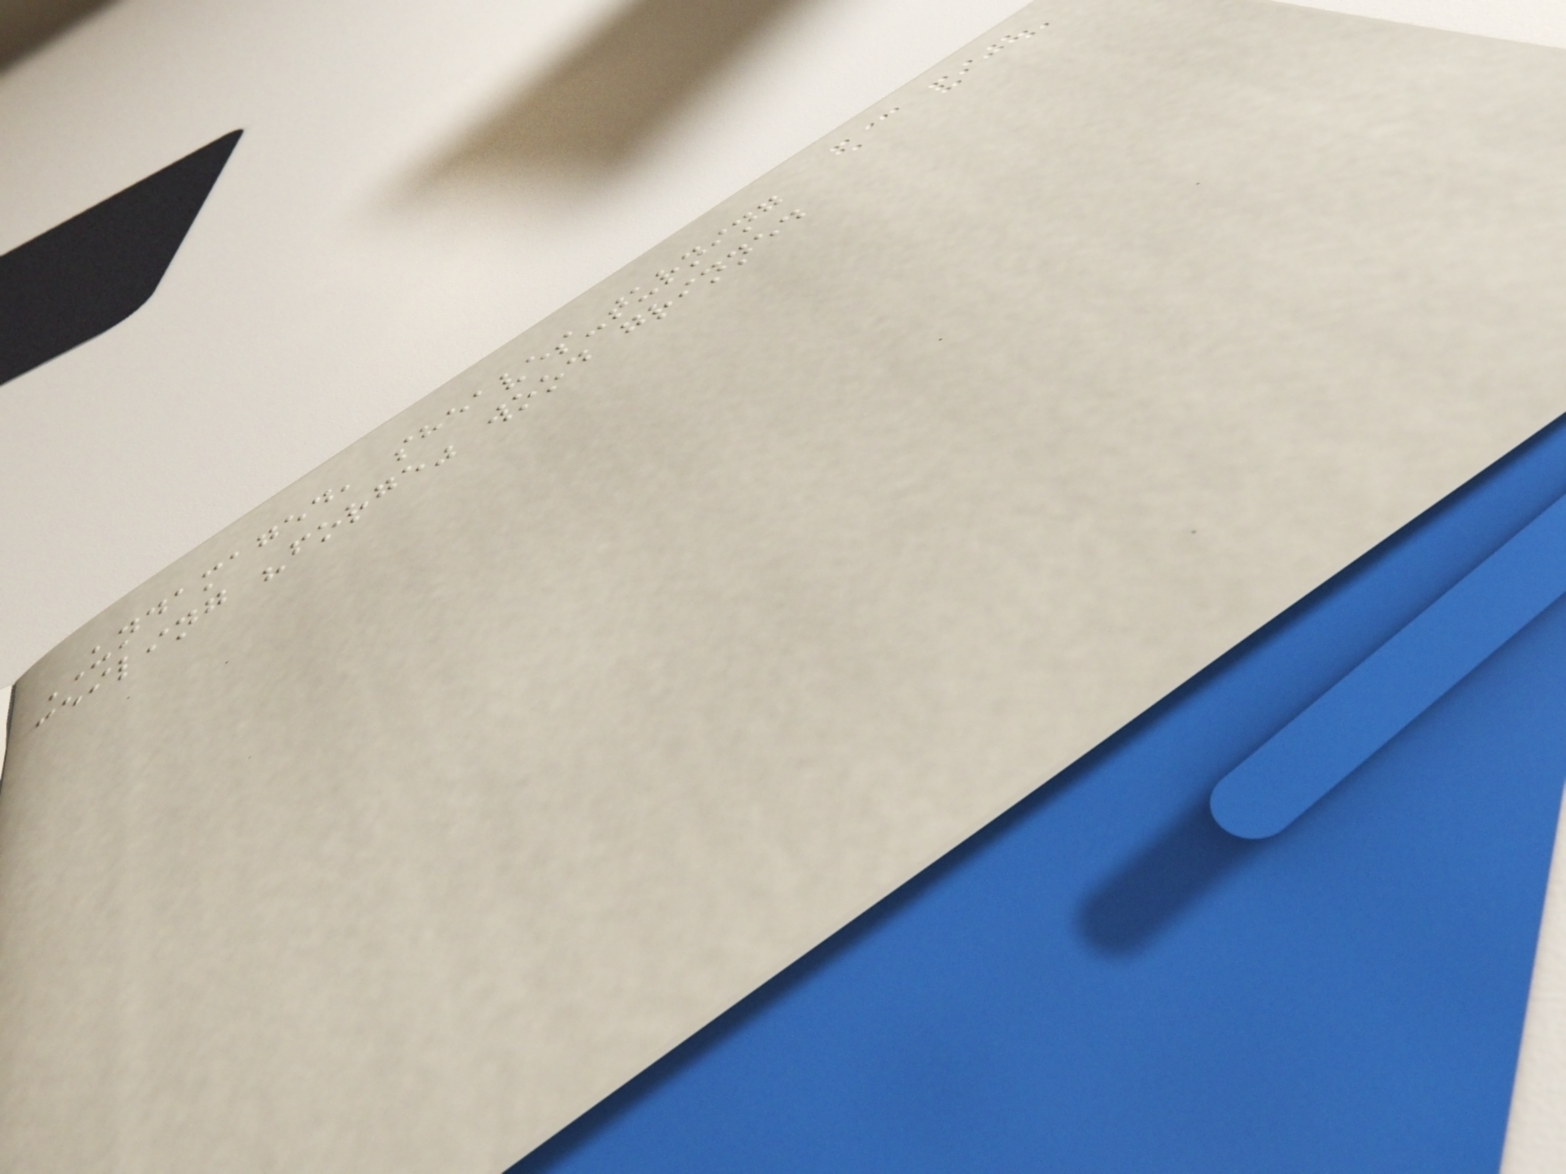UNDAMAGED, sheaves-turning
ceiling "forge" wood grinned
